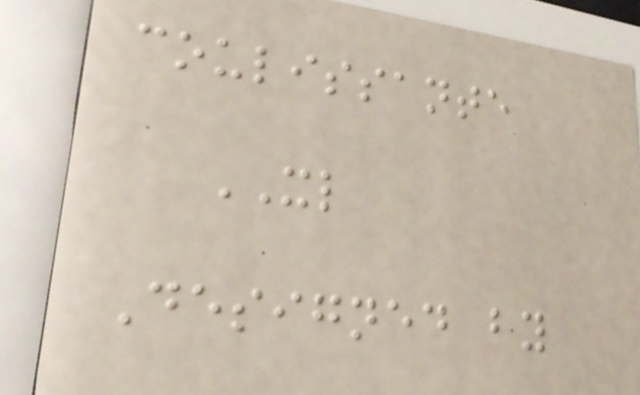coulissante
XL
Designed by
